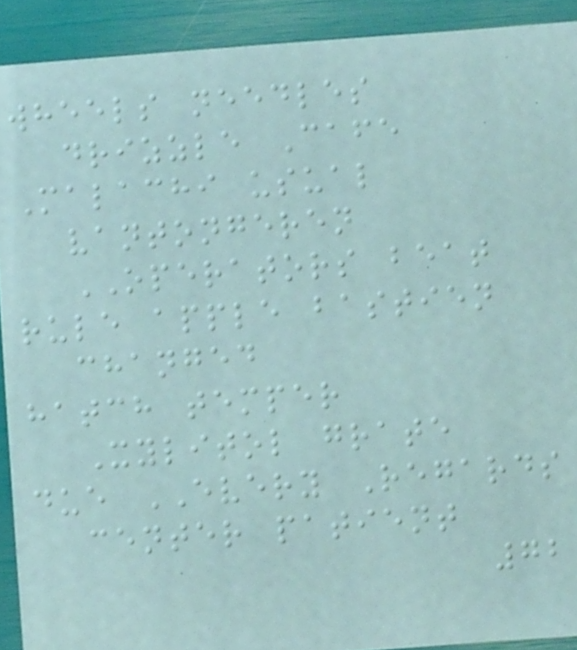wheels needles
drizzle Cafe
Malachi usual
vantongeren
OPERATORS beat
rule apple bastien
changed
hatch temper
Xylitol grate
due EVERY Regards
center patient
72
